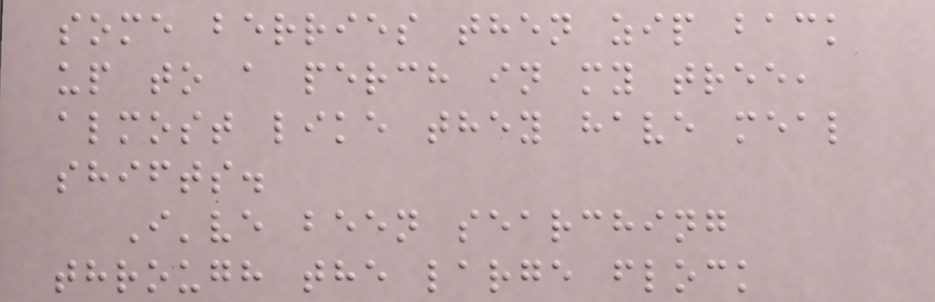some berries then zip back
up to a perch in my tree,
almost like they have meal
shifts.
I've been searching
through the large flock
